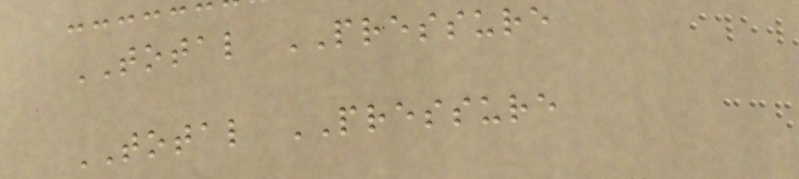TOTAL PRESSURE
TOTAL PRESSURE
